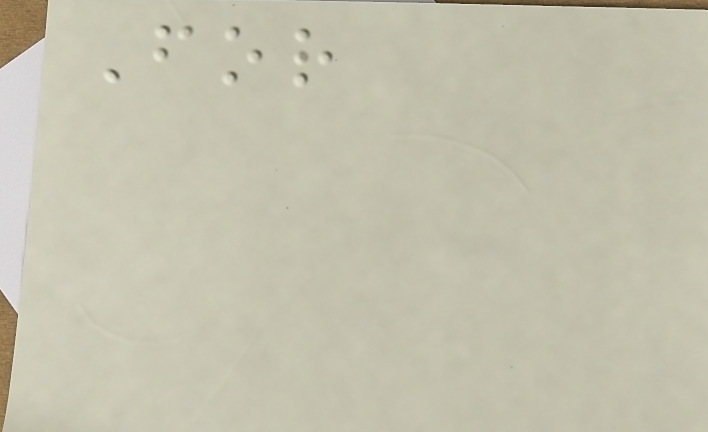For
